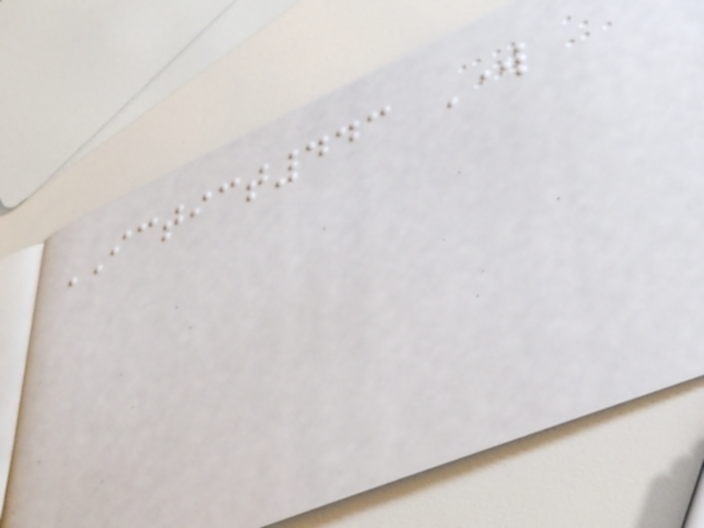ICTICT443 Work
